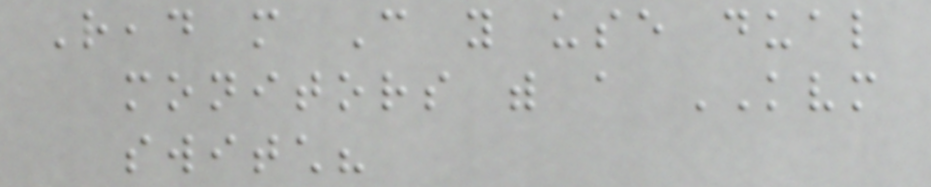Read more Can you use dual
monitors with a KVM
switch?
